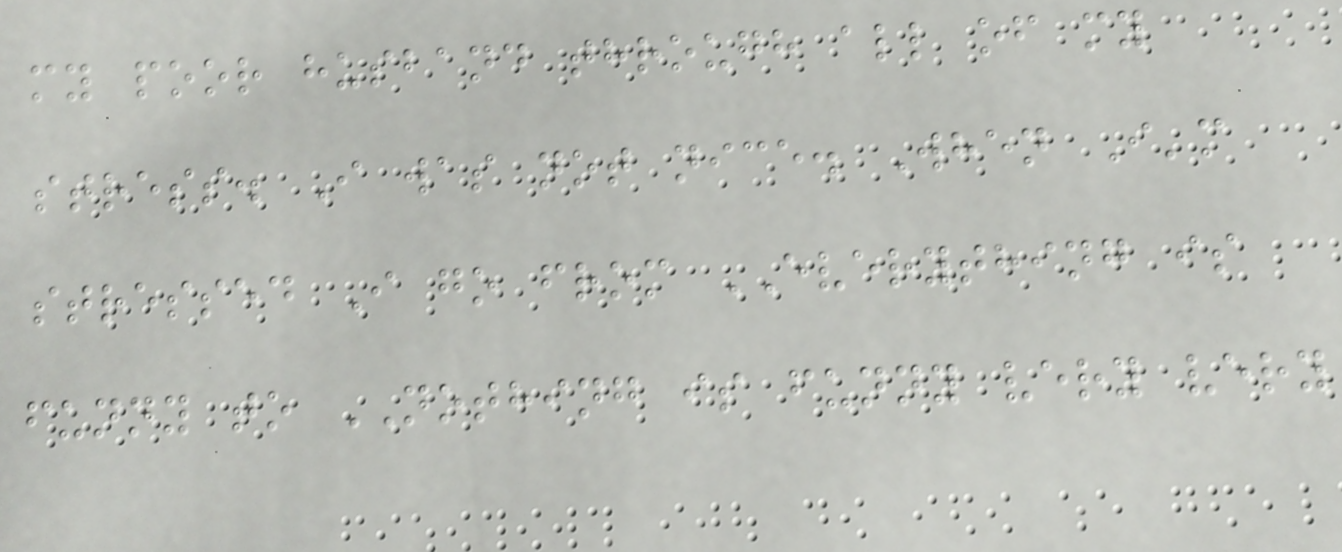my poor husband through all of my
stress. I was not nice. When I'm
stressed I go from EVERYTHING is
funny to NOTHING is funny very very
